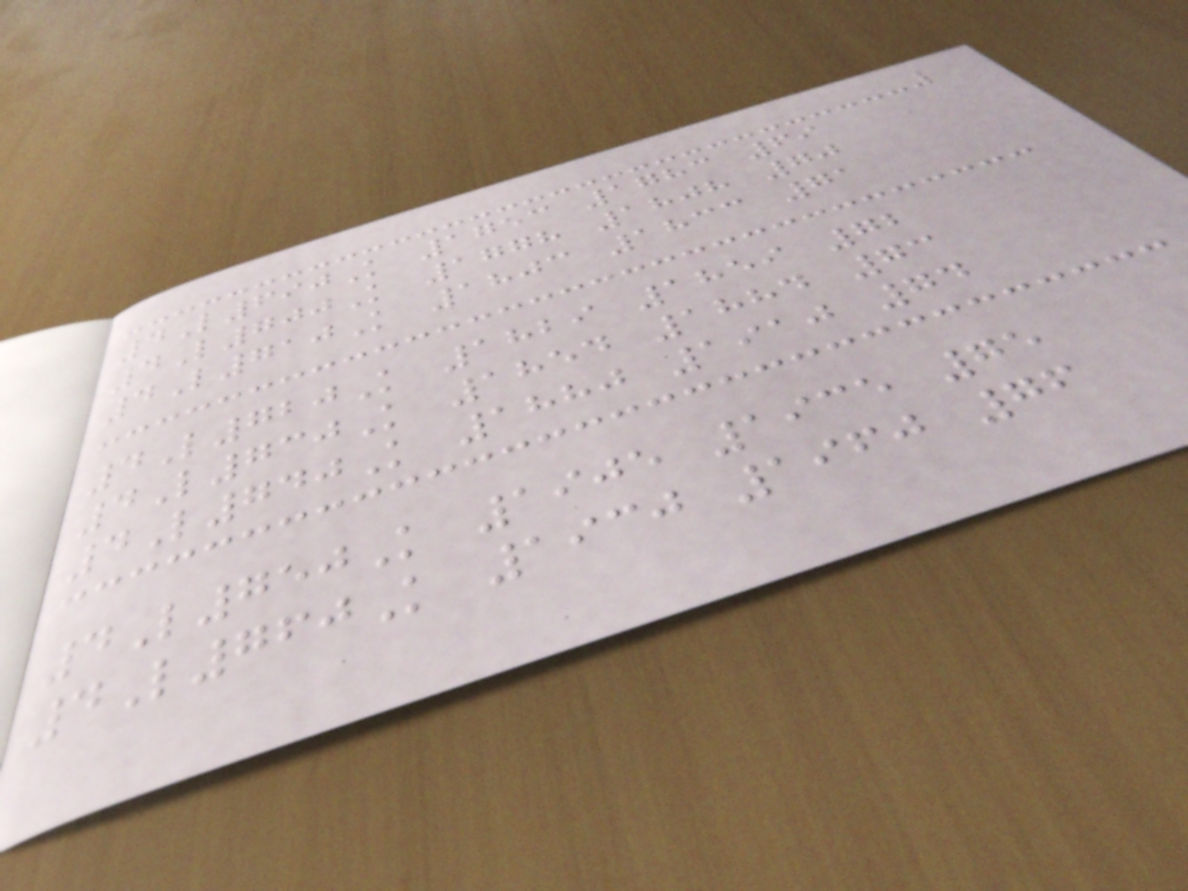4L690K 1753 1783 69
4L700K 1778 1808 70
4L710K 1803 1833 71
4L720K 1829 1859 72
4L730K 1854 1884 73
4L740K 1880 1910 74
4L750K 1905 1935 75
4L760K 1930 1960 76
